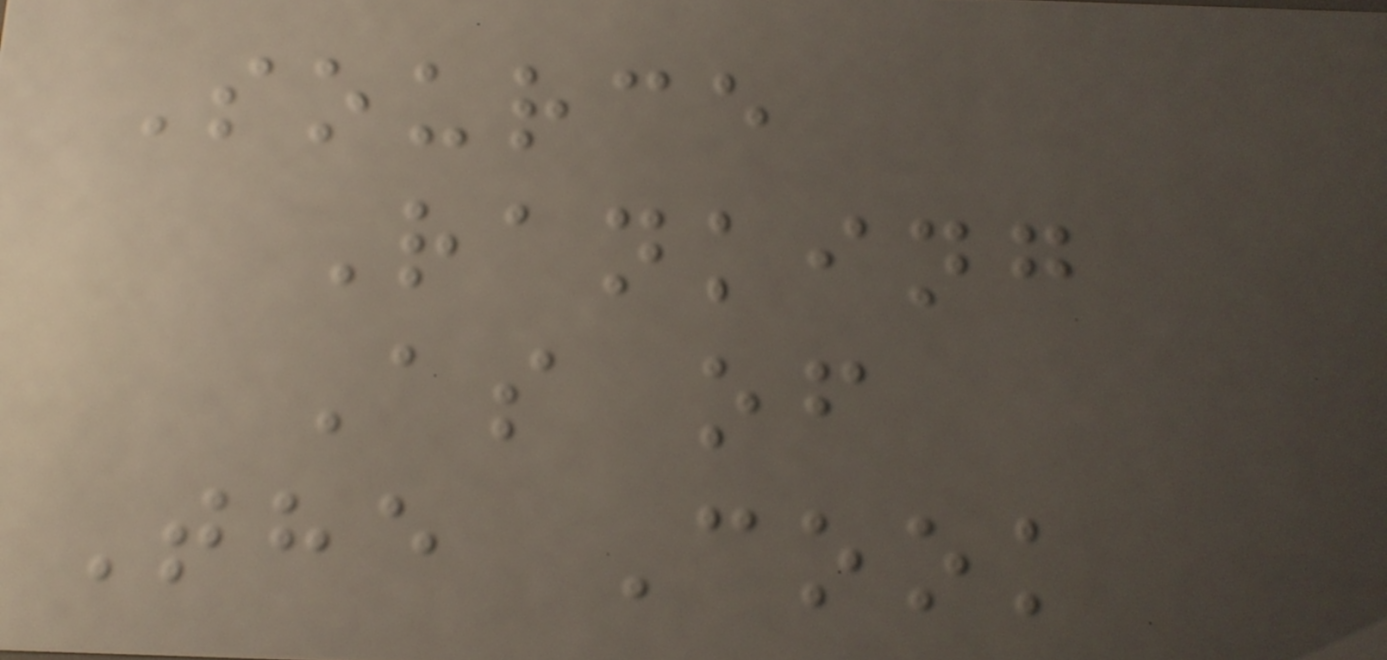Source
Ranking
As of
The Cook
